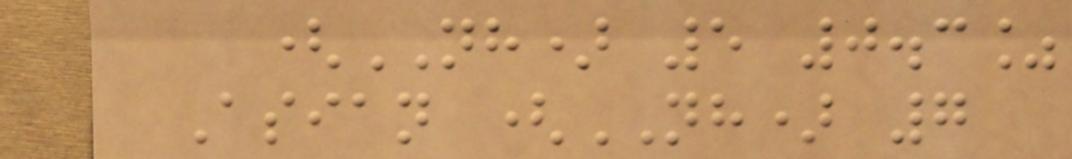(NH) 5 0.3%
Asian (NH) 7
